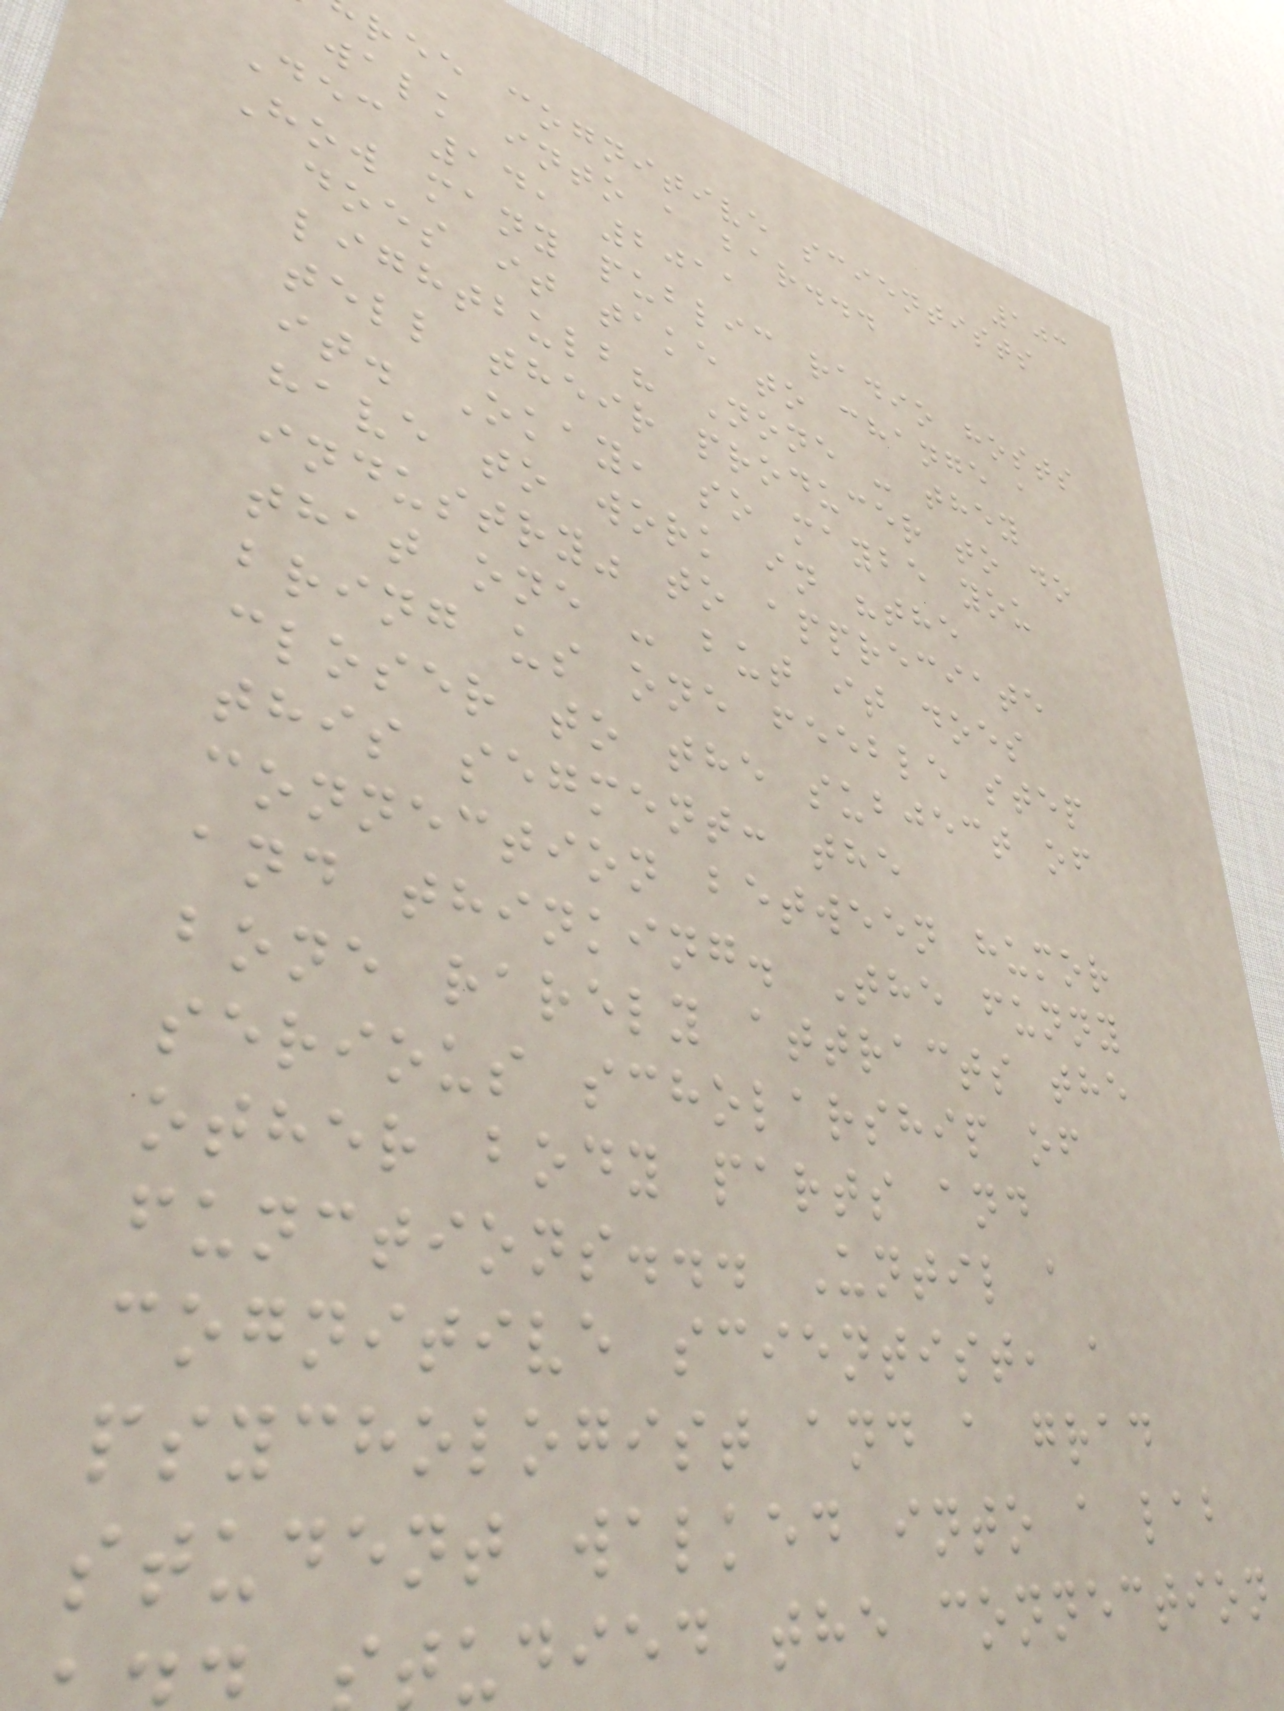103
ree cognitive scientists
walk into a bar...
Dec 14, 2011
How many public radio hosts
does it take to change a
lightbulb? None - they
tell their producer to do
it. Okay, so maybe you
have to work in "the
industry" to appreciate
that one - but it does
bring us one feeble step
closer to the subject of
this segment: the
connection between humor
and thinking. The funny
bone rarely attracts the
serious scholarship of
other body parts and
functions... Until a
cognitive scientist, a
psychologist and a grad
student walked into a lab
tudied the connection
